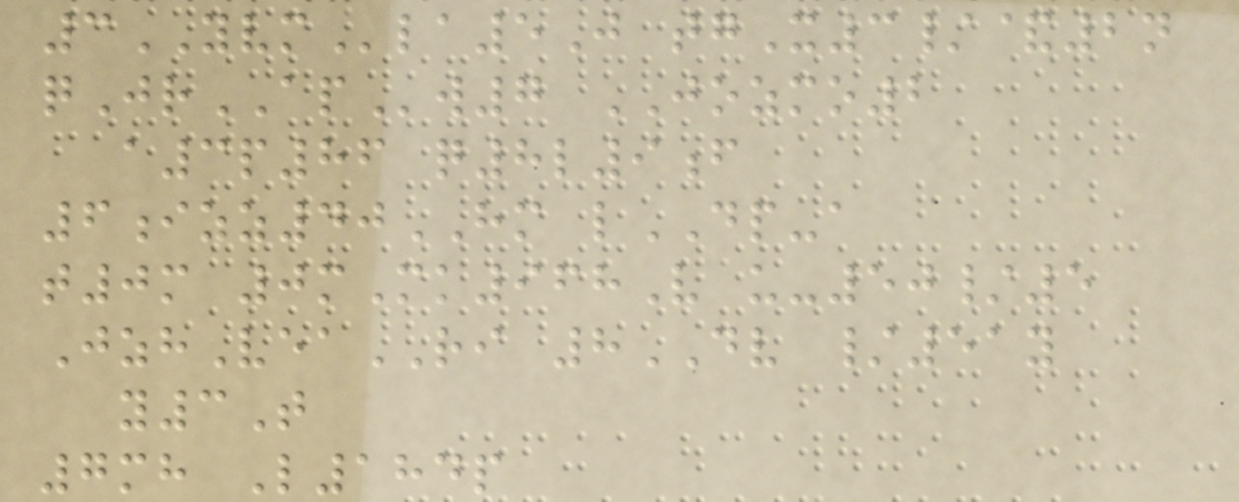3YVMla5J tgX3/&2n
qJrAPw7 JOZMO2
a3p86 q8l9f
6izz40HM lDP-a
t0m 0mMk968V u-50/5
JzhVeaRI 8DV /51y
y3T
7mh L184p
